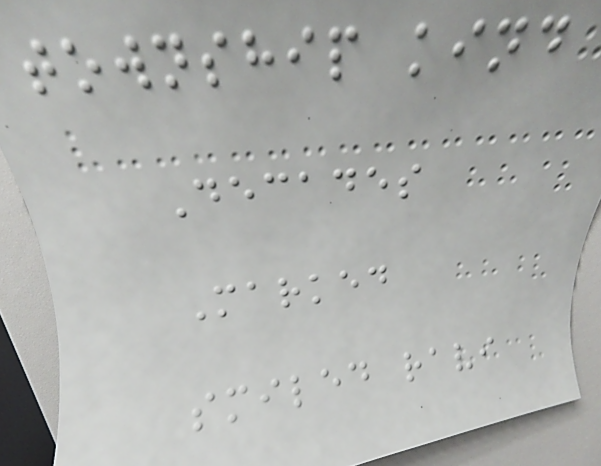township kind
Decades
Marked
smiled ravi
